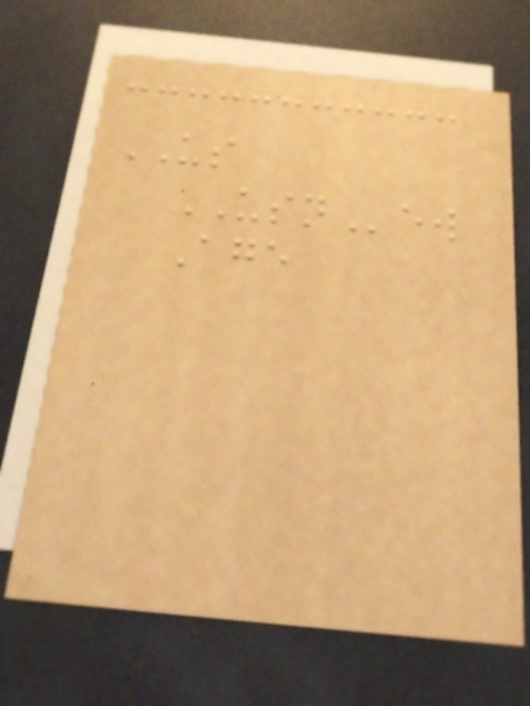US
USNew
Age
